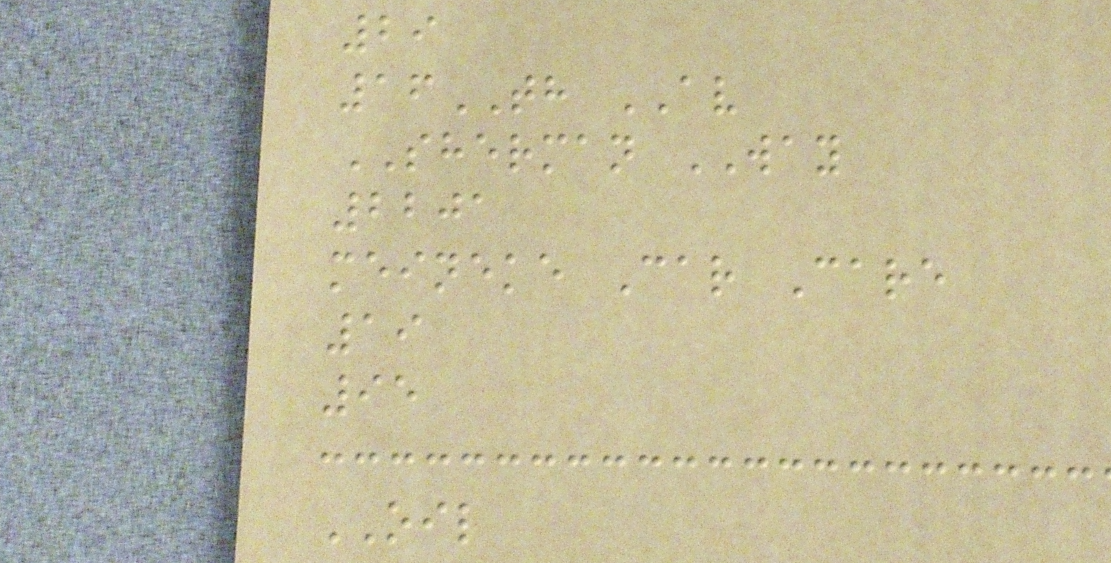29
16TH AV
SHERMAN WAY
2201
meineke Car Care
19
95
OIL
